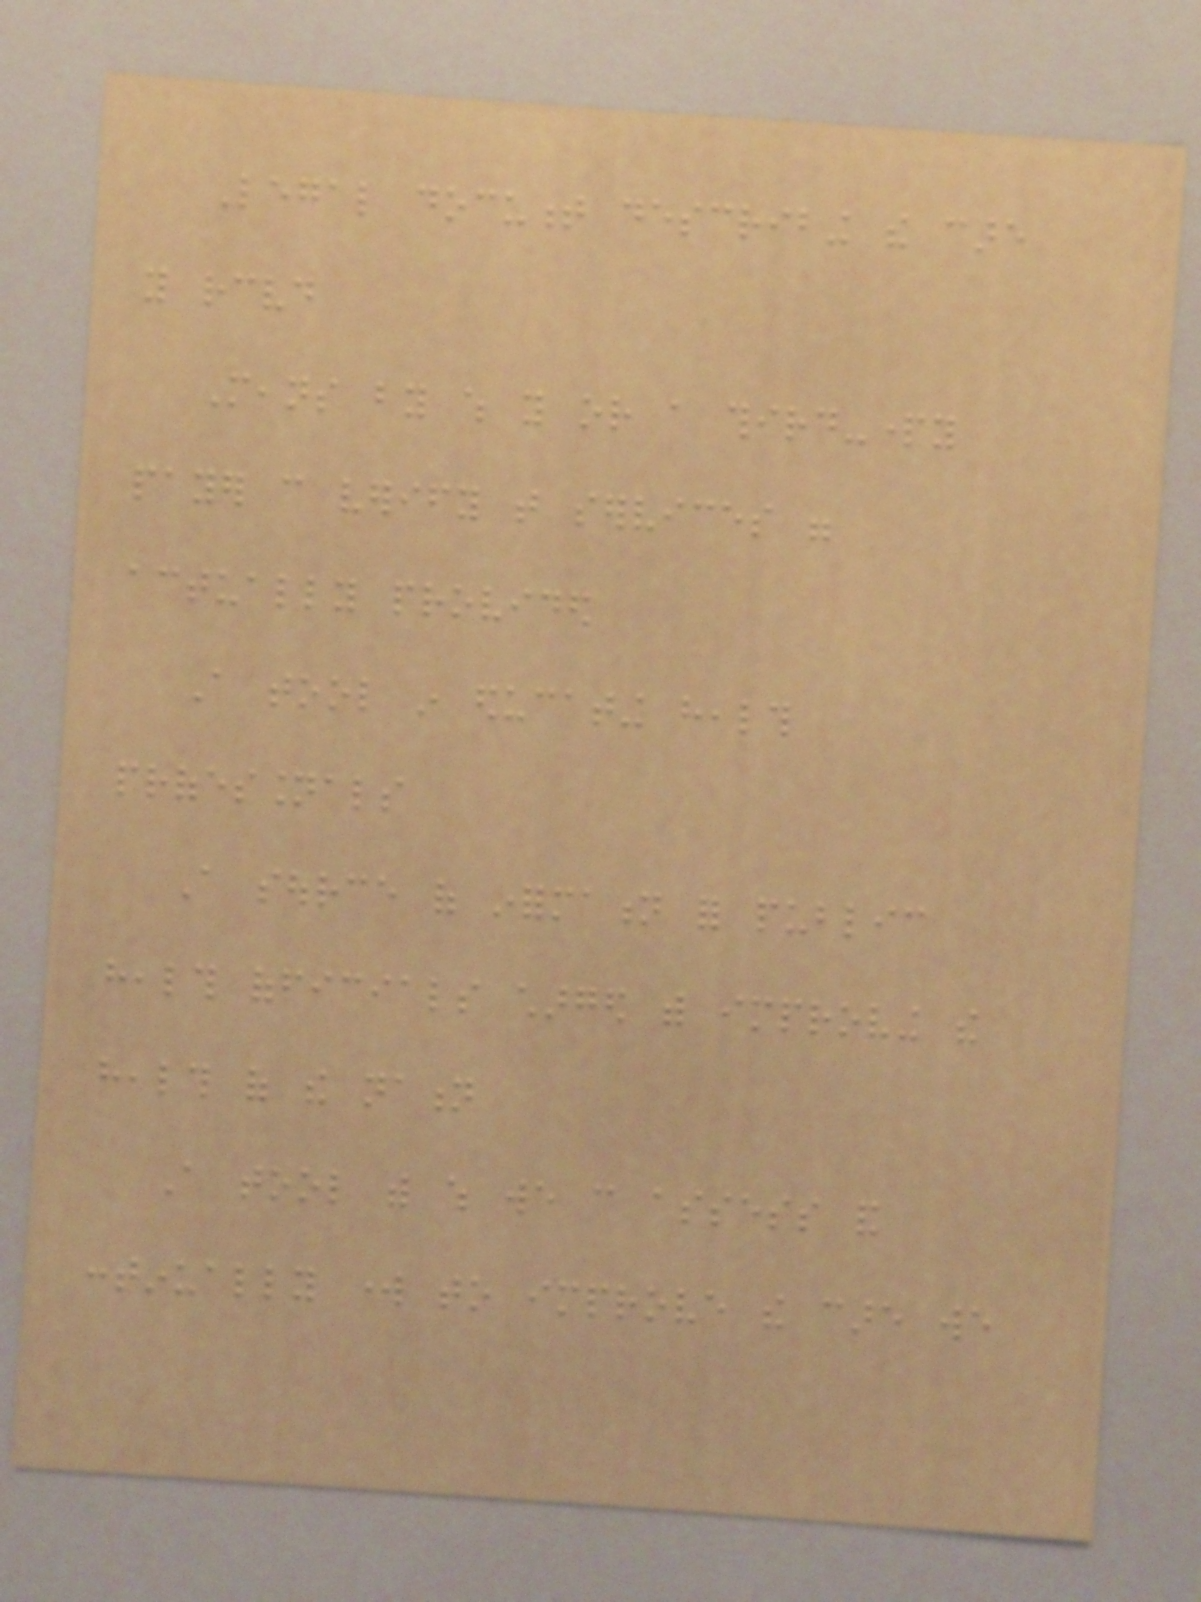Legal document describing the care
you received
Means by which you or a third-party
payer can verify that services were
actually provided
A tool in educating health
professionals
A source of information for public
health officials charged with improving the
health of the nation
A tool with which we can assess and
continually work to improve the care we
